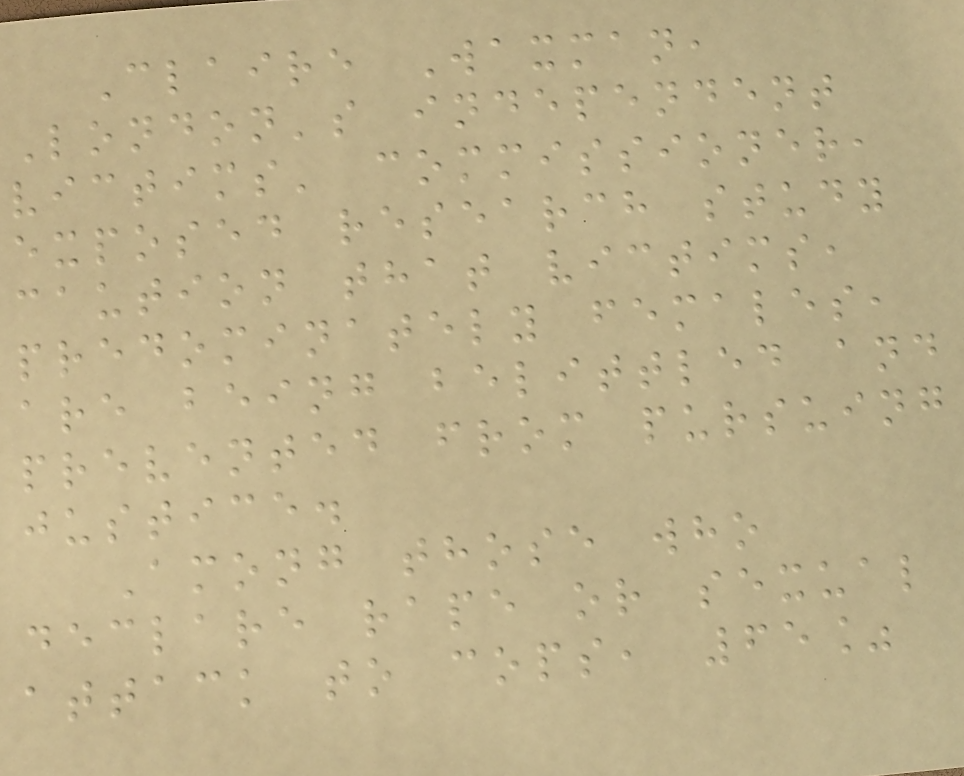Claire Waxman,
London's independent
victims' commissioner,
exposed research study
caution that victims,
predominately females,
are being belittled and
prevented from pursuing
justice.
Among those who
declare rape or sexual
attack to cops, 65%
